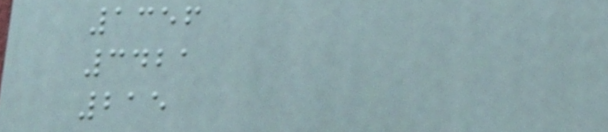1356
3421
215
